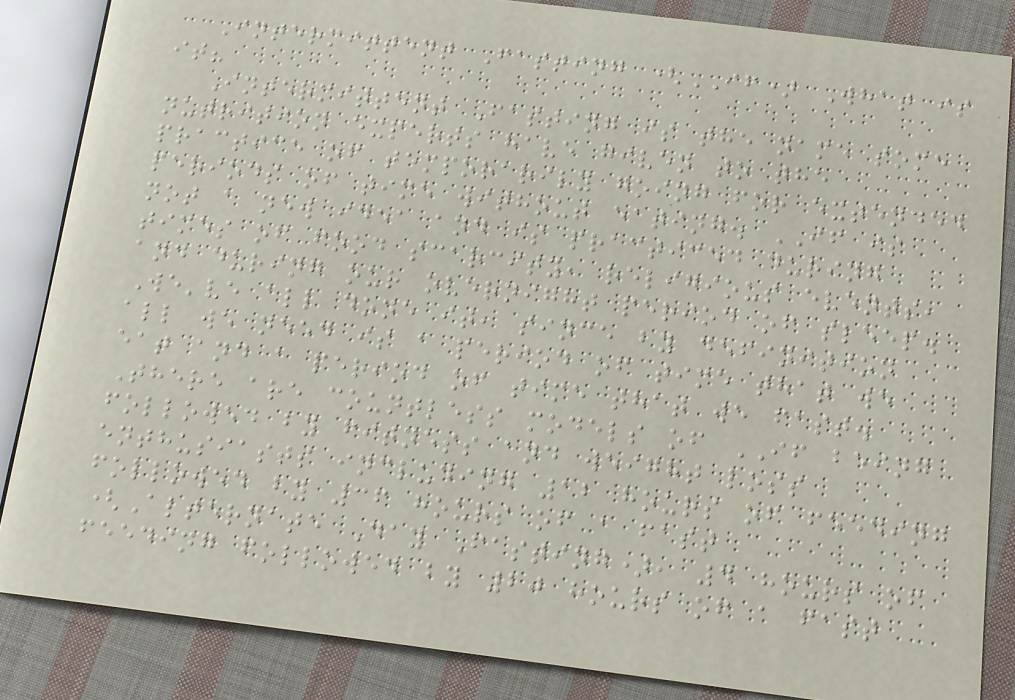Intermittent Fasting (IF) What is
it?
Intermittent Fasting is the name some
nutrition experts have given to the
practice of temporarily going for extended
periods of time without eating. IF is
not a new idea and is practiced during
times of food scarcity, religious events,
and during our overnight period of sleep.
We've all done it, since by definition
all we need is a period of time that we
eat and a period of time that we fast.
There are countless models of IF being
followed by fitness and weight loss
enthusiasts including 12 hours of feeding
followed by 36 hours of a fast
(Alternate Day Fasting), 4 hours of
feeding followed by 20 hours of a fast
